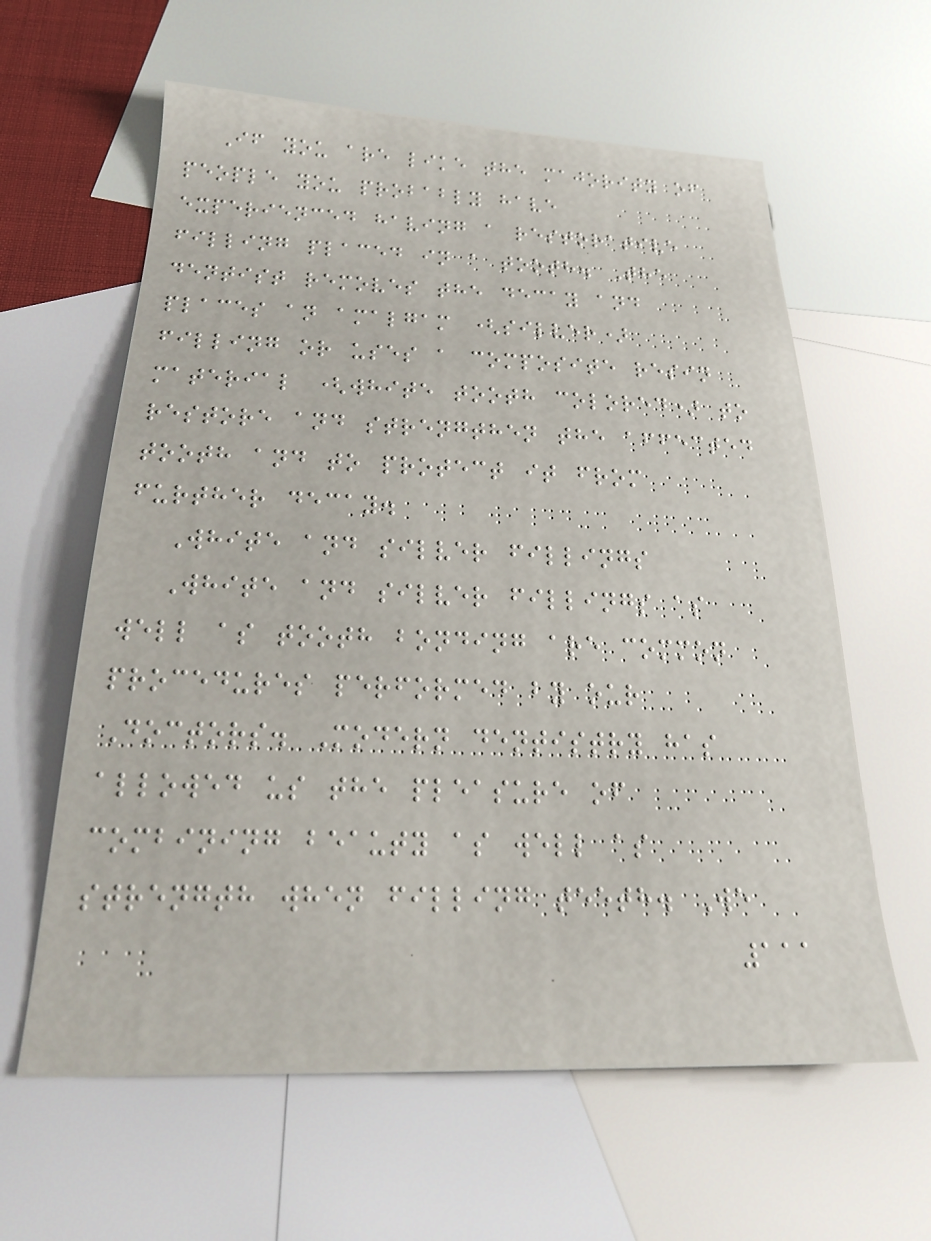If you are like the majority of
people you probably have
experienced having a restorative
filling placed in a tooth. The
dentist removes the decay and
places an amalgam (silver)
filling or uses a composite resin
material (white tooth colored) to
restore and strengthen the affected
tooth and to protect it from
further decay.
White and silver fillings
White and silver fillings as
well as tooth bonding are common
procedures performed by our
Doctors. Modern dentistry has
allowed us the pleasure of
combining beauty as well as
strength when filling teeth. We
111
